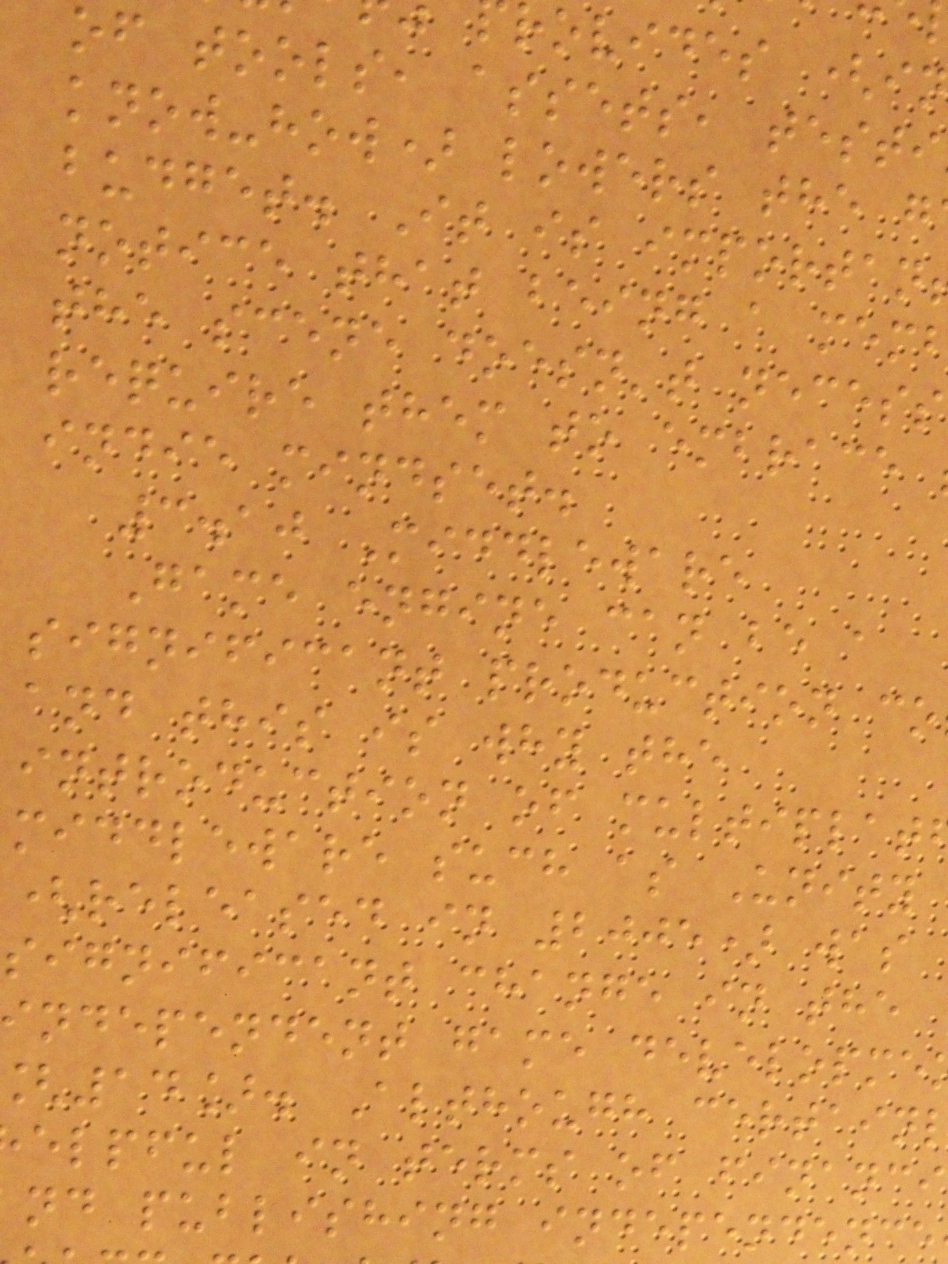rovides (i
of tools, assets, testi
know-how) lowers the g
budget. It is importan
notice that being a mem
the scene doesn't necess
require them to embrace
indie mindset.
3.10 Middleware
Game engine can be a
significant production co
and this is why the
introduction of multiplat
middleware such as Unity
(released in 2005) was
significant change in the
ndependent game developme
14]. Although certain
elpful in terms of financi
nd publishing independence
